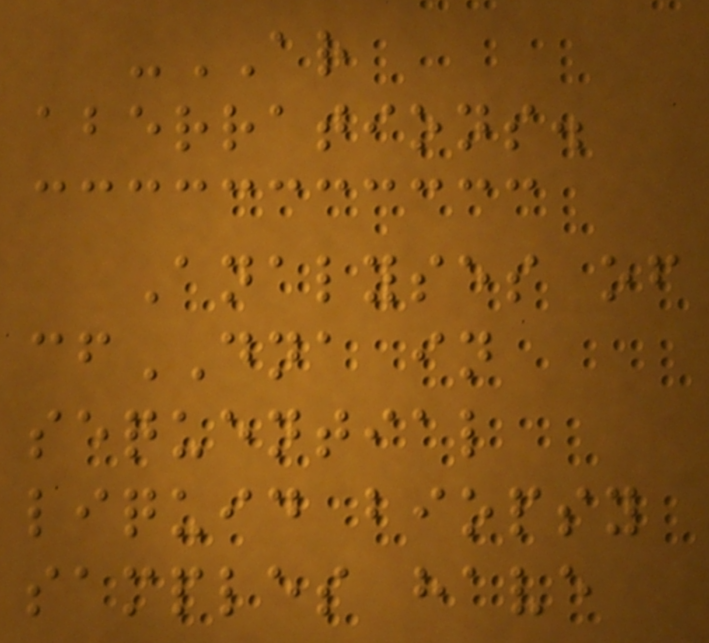-AR
aberrations.
Analyses of
cfDNA in
sequential
liquid biopsy
samples have
